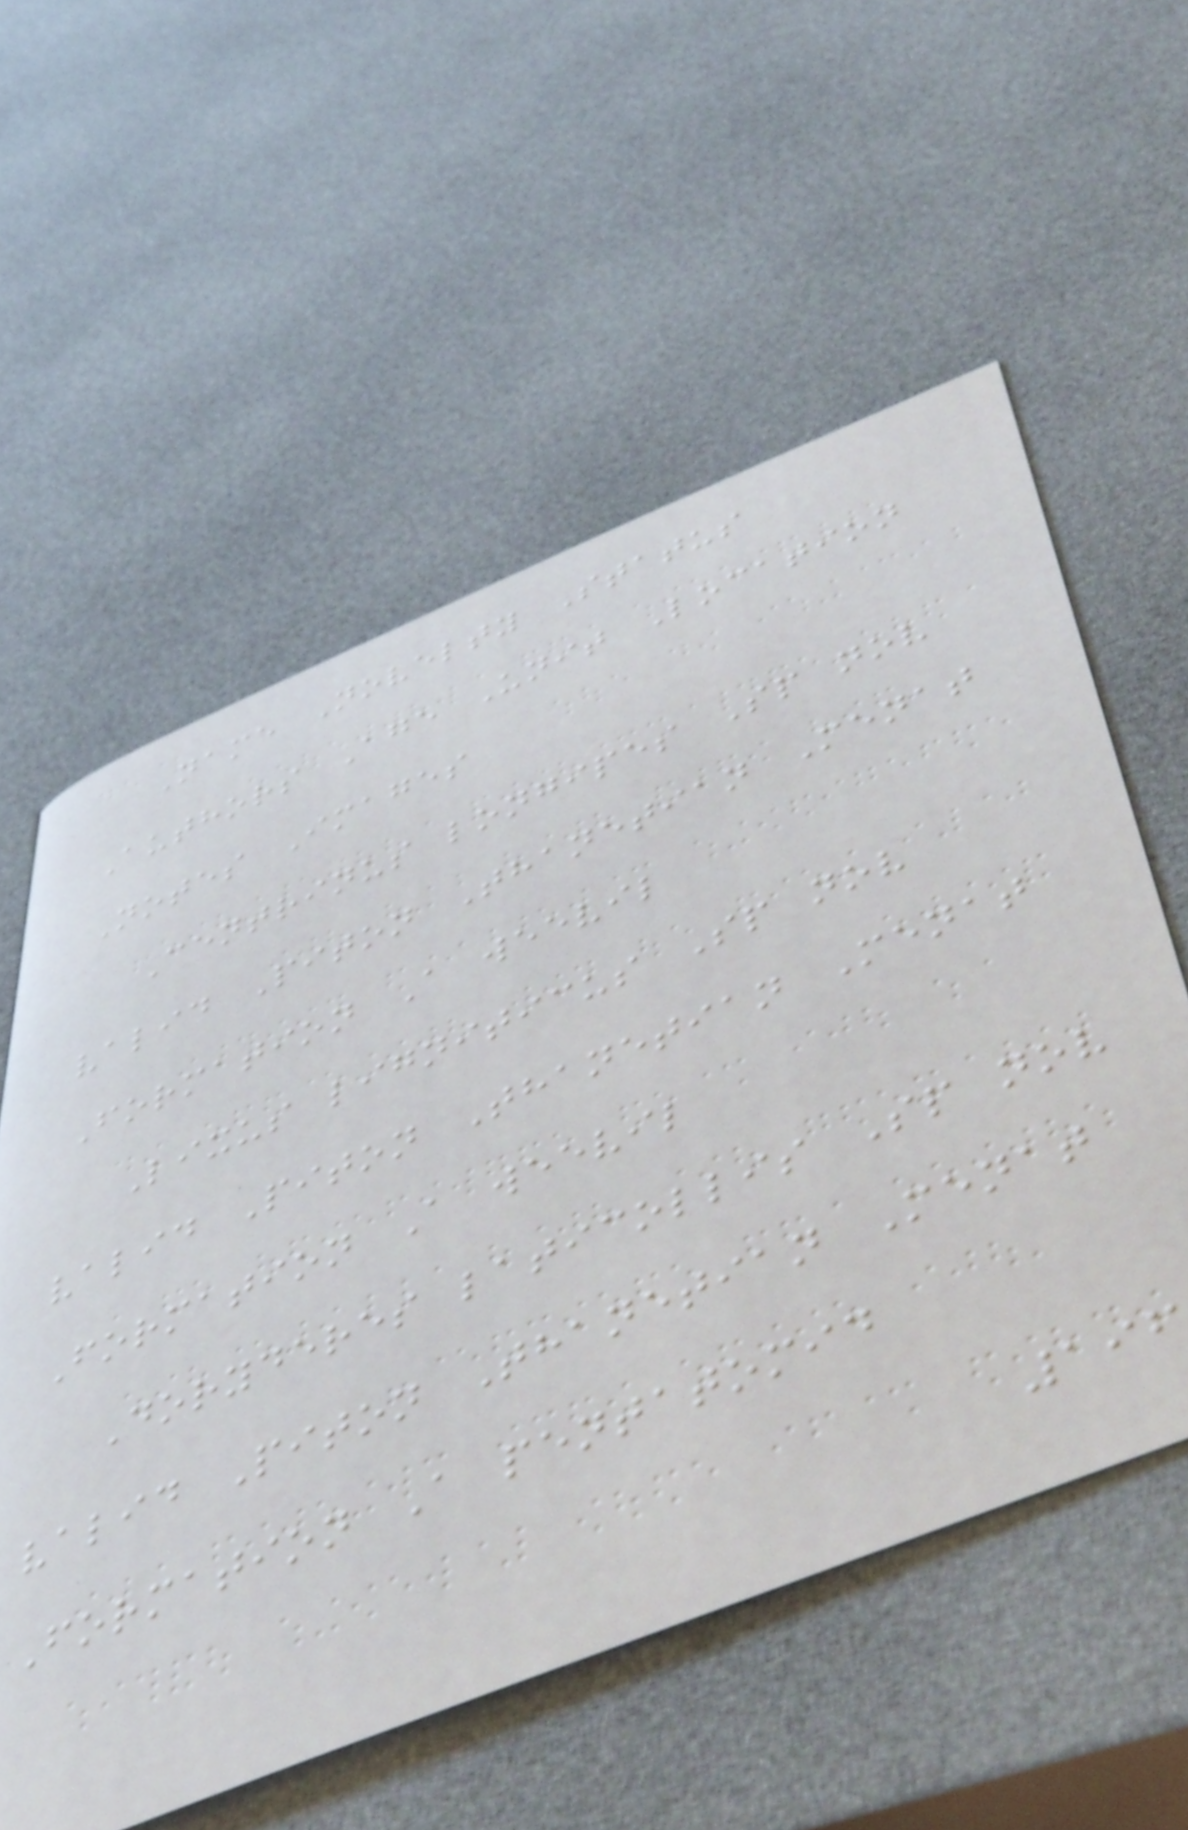Name Novelty Status
Authors Age Unit Location
Notes Images
Centrinus longipes Sp nov
valid Piton Thanetian Menat
Formation A weevil
Lixus ligniticus Sp nov
valid Piton Thanetian Menat
Formation A weevil
Doryderes laticollis Sp nov
valid Piton Thanetian Menat
Formation A pentatomid
196
